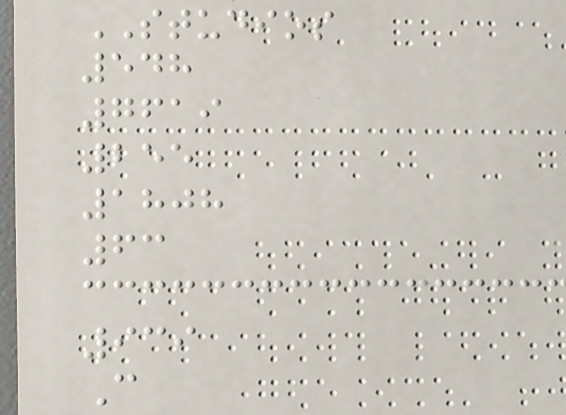STUDIOS
548
7619
255
1808
63
939
C
